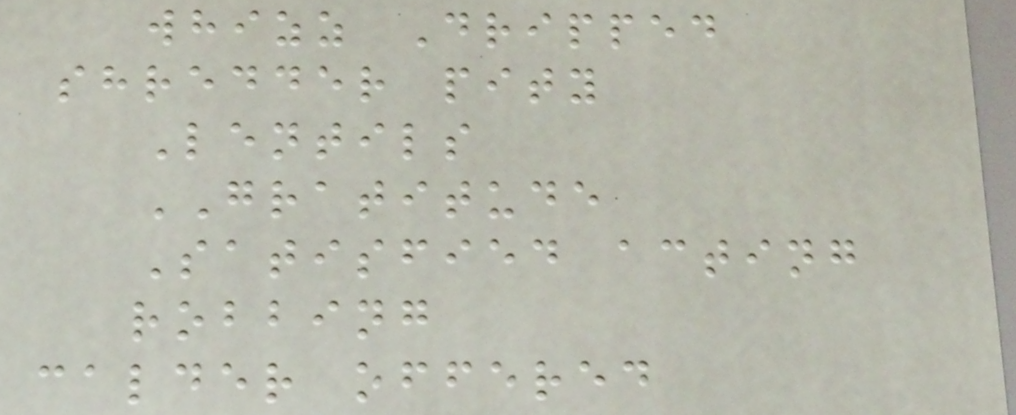whizz Dripped
shredder pity
Lentils
GRATITUDE
Satisfied acting
robbing
calder offered
